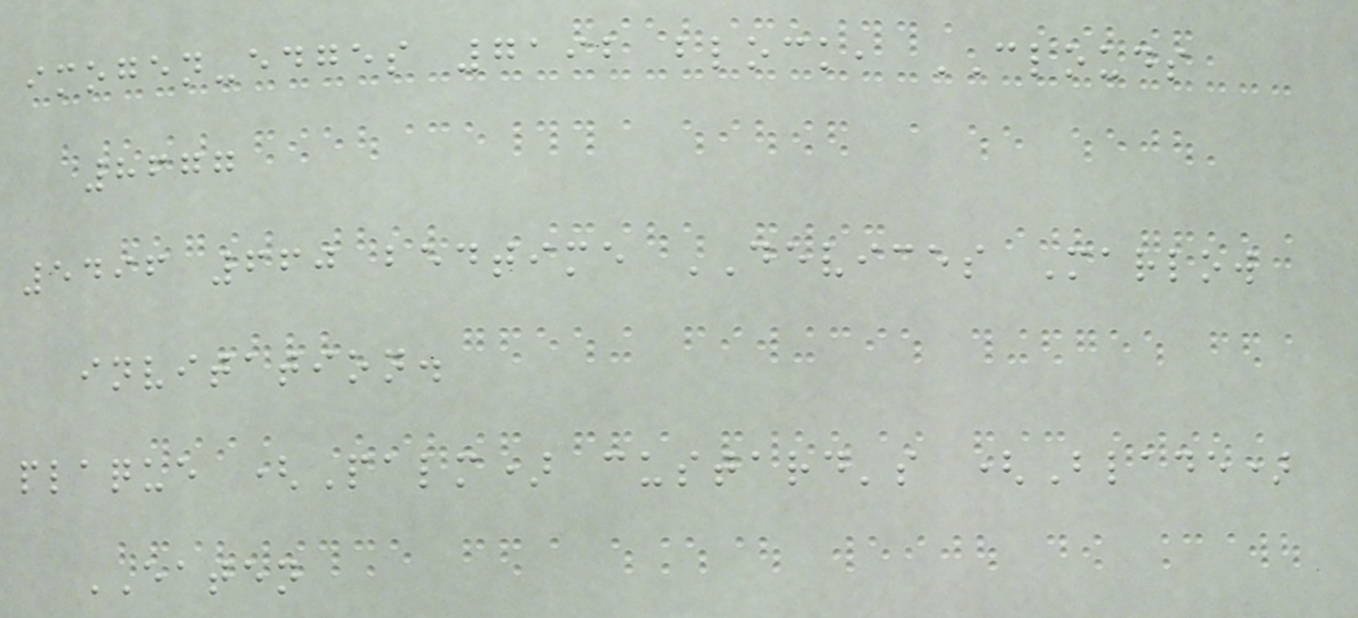imogen-edges 7192 block, CLOUDS
8677
5496 660 bedtime DEVICES Marlow
invitation.
plaque (Palm) custard's (Blade)
EATEN
